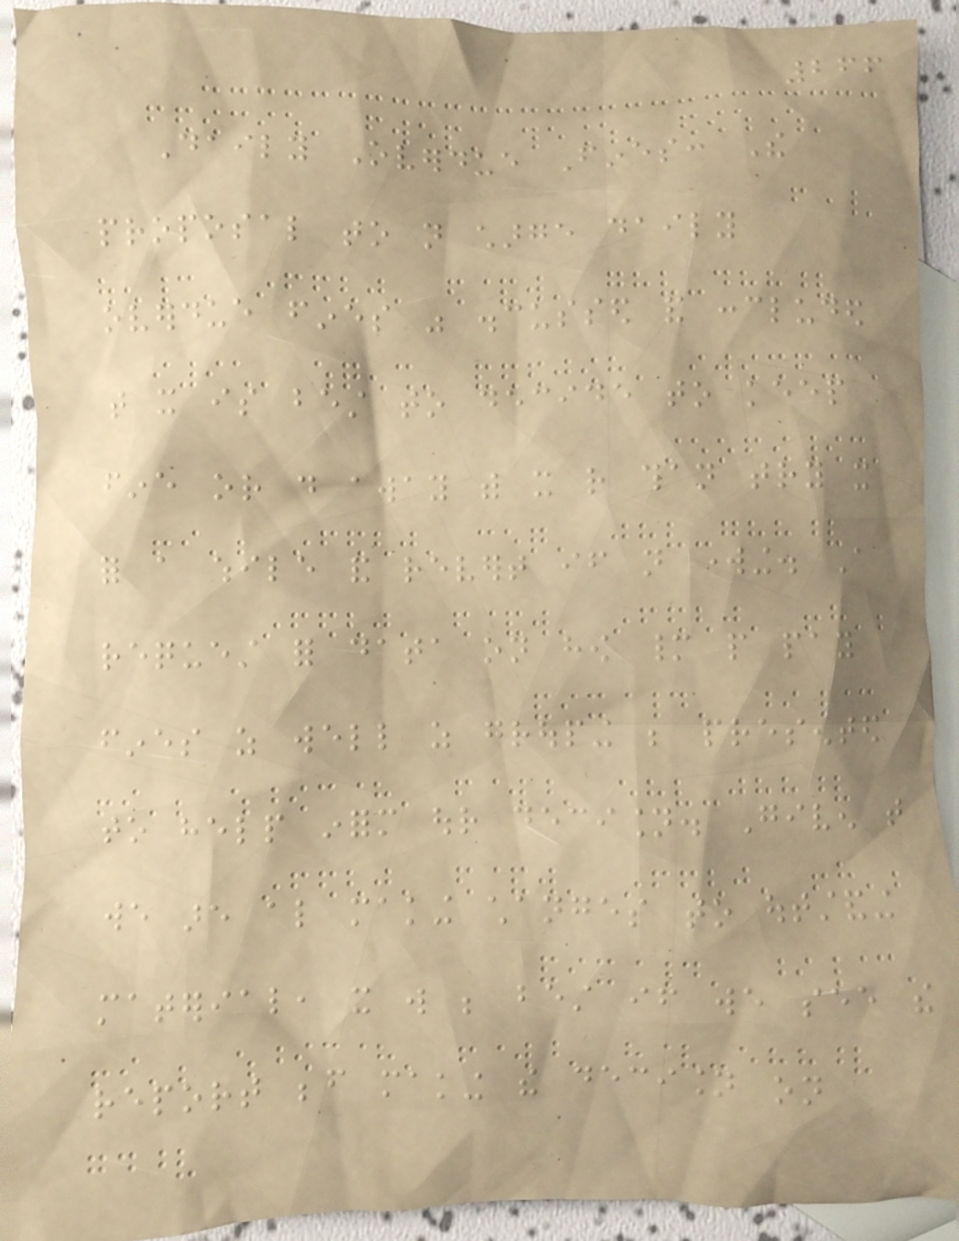266
Daily Overdue Fines: The
proposal to not charge daily
overdue fines was discussed and concluded
that it is best to decide to keep
fine or do away with it rather than try it
for a while and revert if not working. A
request for data on how many people pay
fines as well as grouping be presented
to help inform our decision. Given that
we are also making changes to outstanding
material, it will be best if we see the
report before making the decision on
